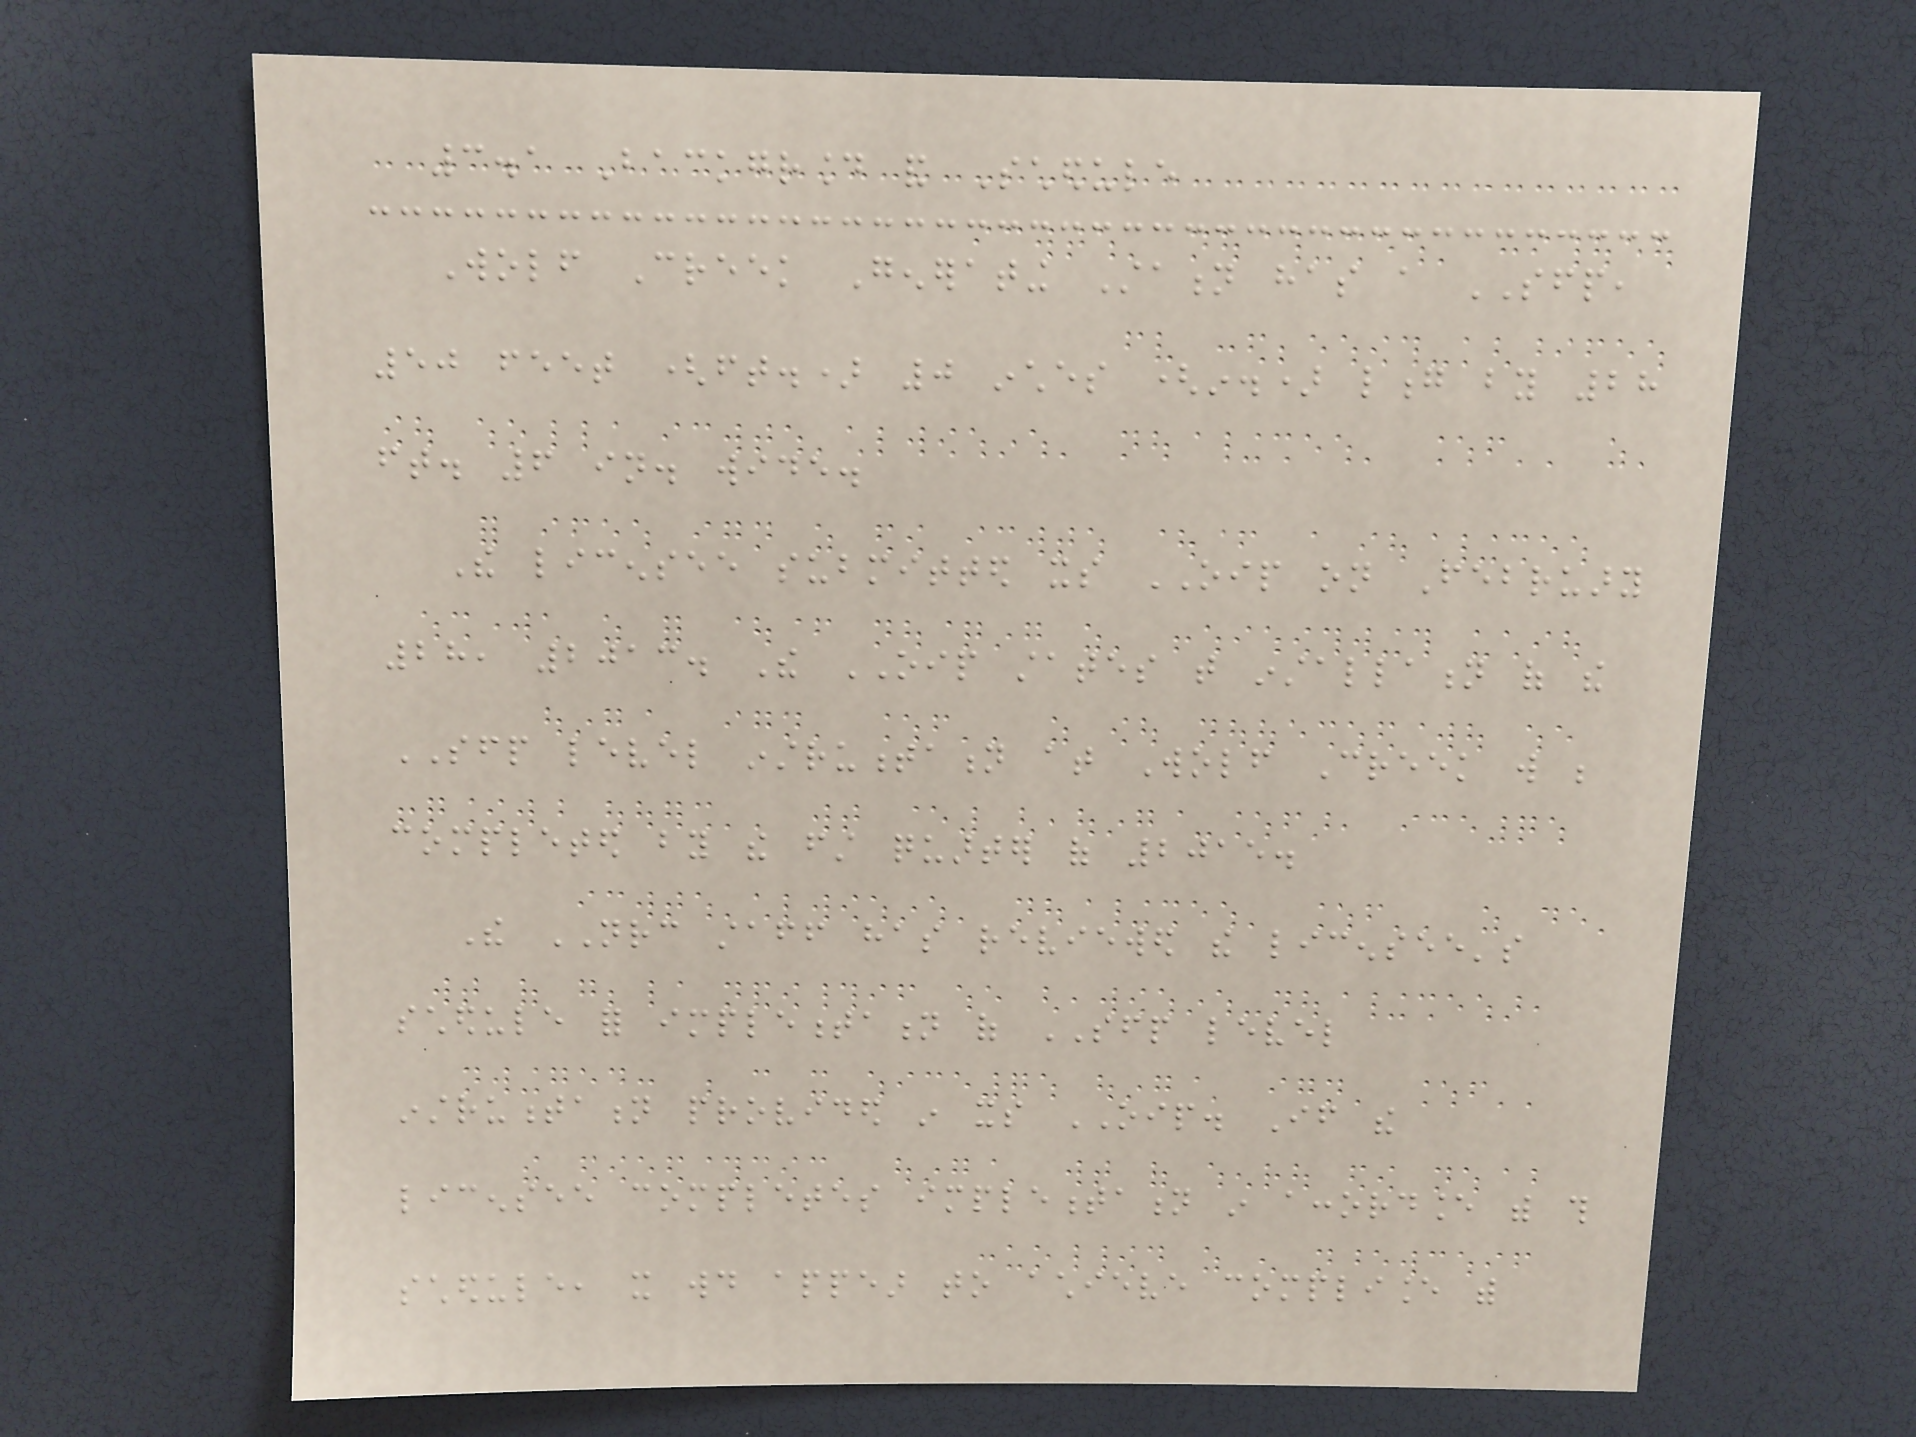3.1 Background and Schedule
Wolf Creek Generating Station has a SFP,
50 feet (ft.) 0 inches (in.) long by 28
ft. 6 in. wide.
The licensee submitted its OIP on February
28, 2013. The OIP states that installation of the
SFP level instrumentation at Wolf Creek will be
completed by the first quarter of 2015.
The NRC staff has reviewed the licensee's
schedule for implementation of SFP level
instrumentation provided in its OIP. If the
licensee completes implementation in accordance with this
schedule, it would appear to achieve compliance with
